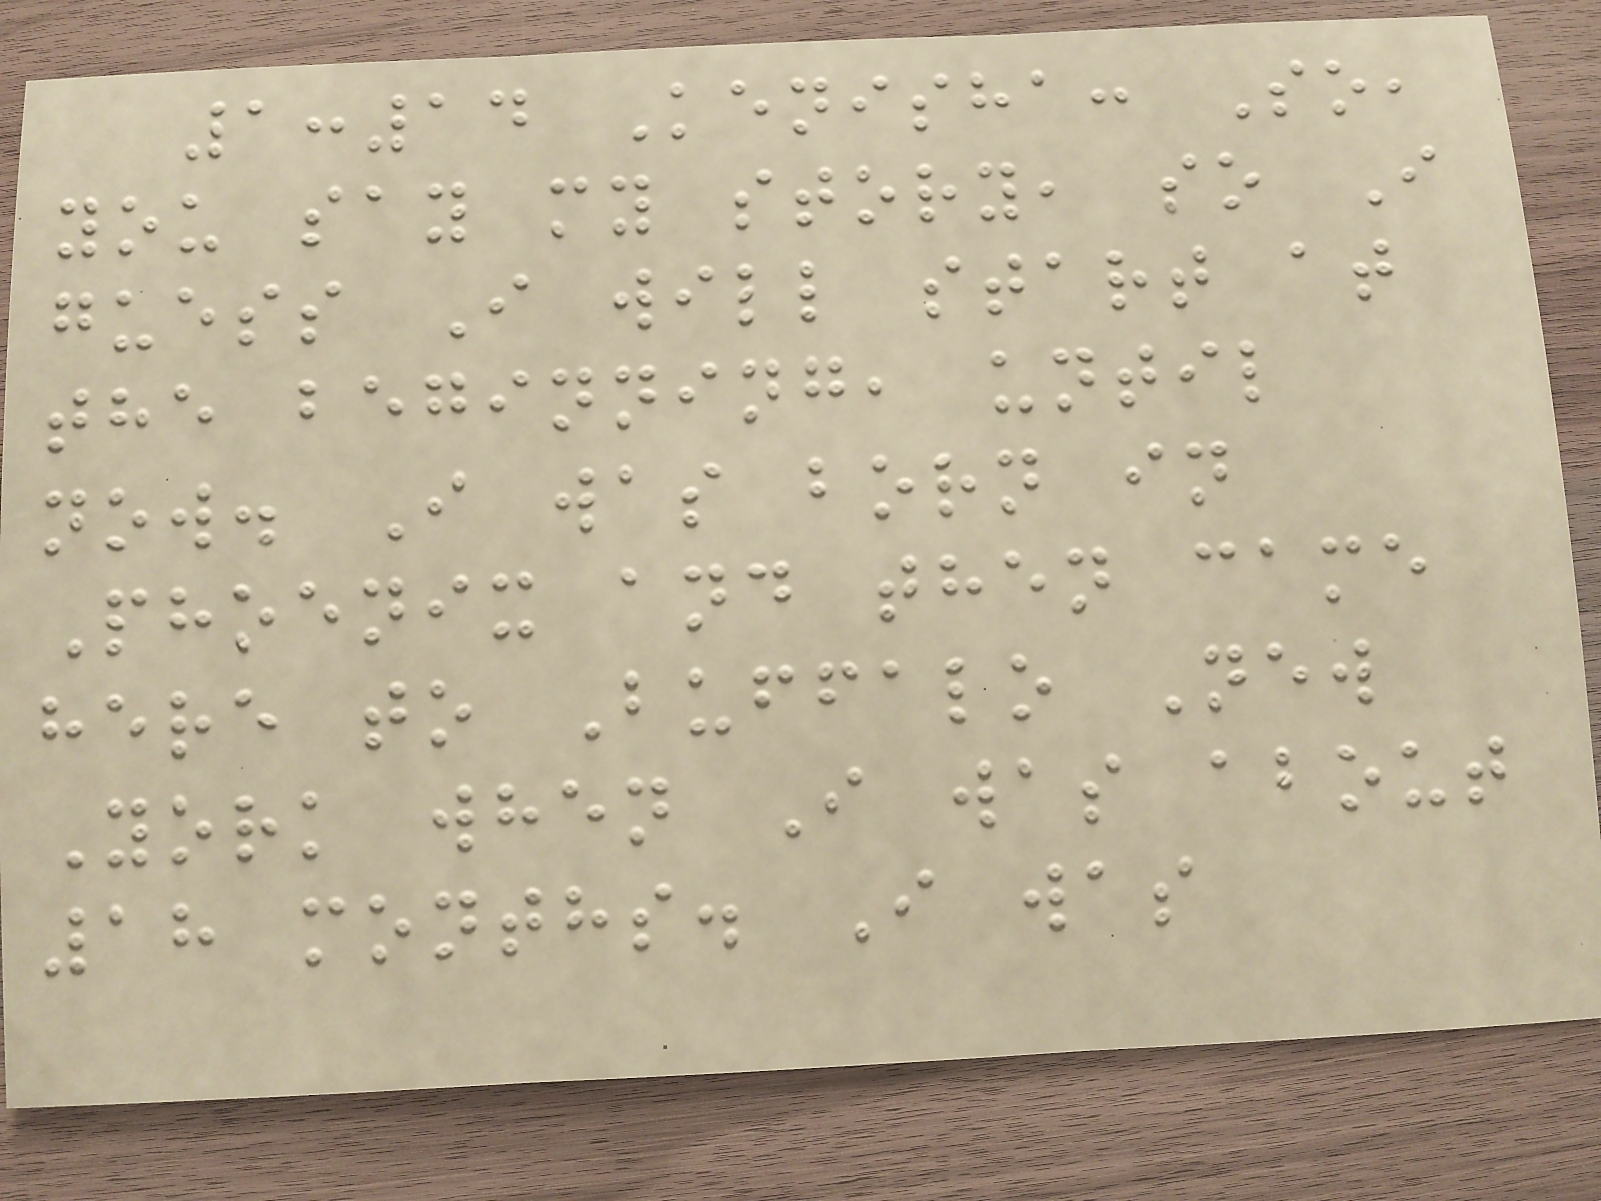1:14 Kenisha: So,
you say my story, so I
guess I will start at
the beginning, until
now. I was born in
Phoenix and then came
here to Buffalo New
York when I was about
18 months. I was
